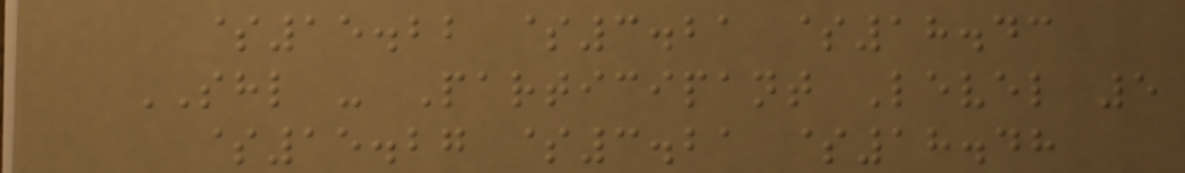$15.22 $3.21 $18.43
SHL - Participant Level 5
$15.27 $3.21 $18.48
